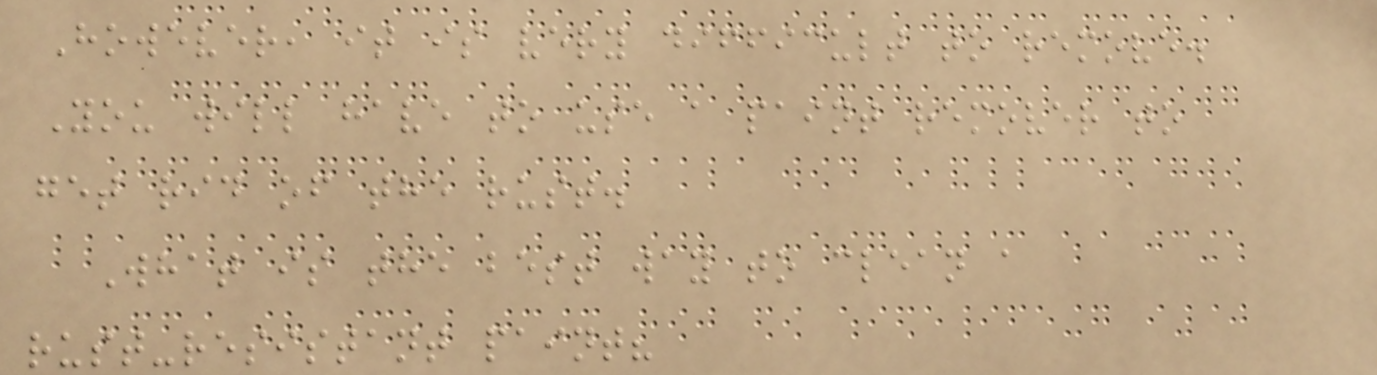However, it is very difficult to remove.
You will have to use a paint remover to
get rid of the rust.
What is the best way to clean a
rust-resistant paint?
